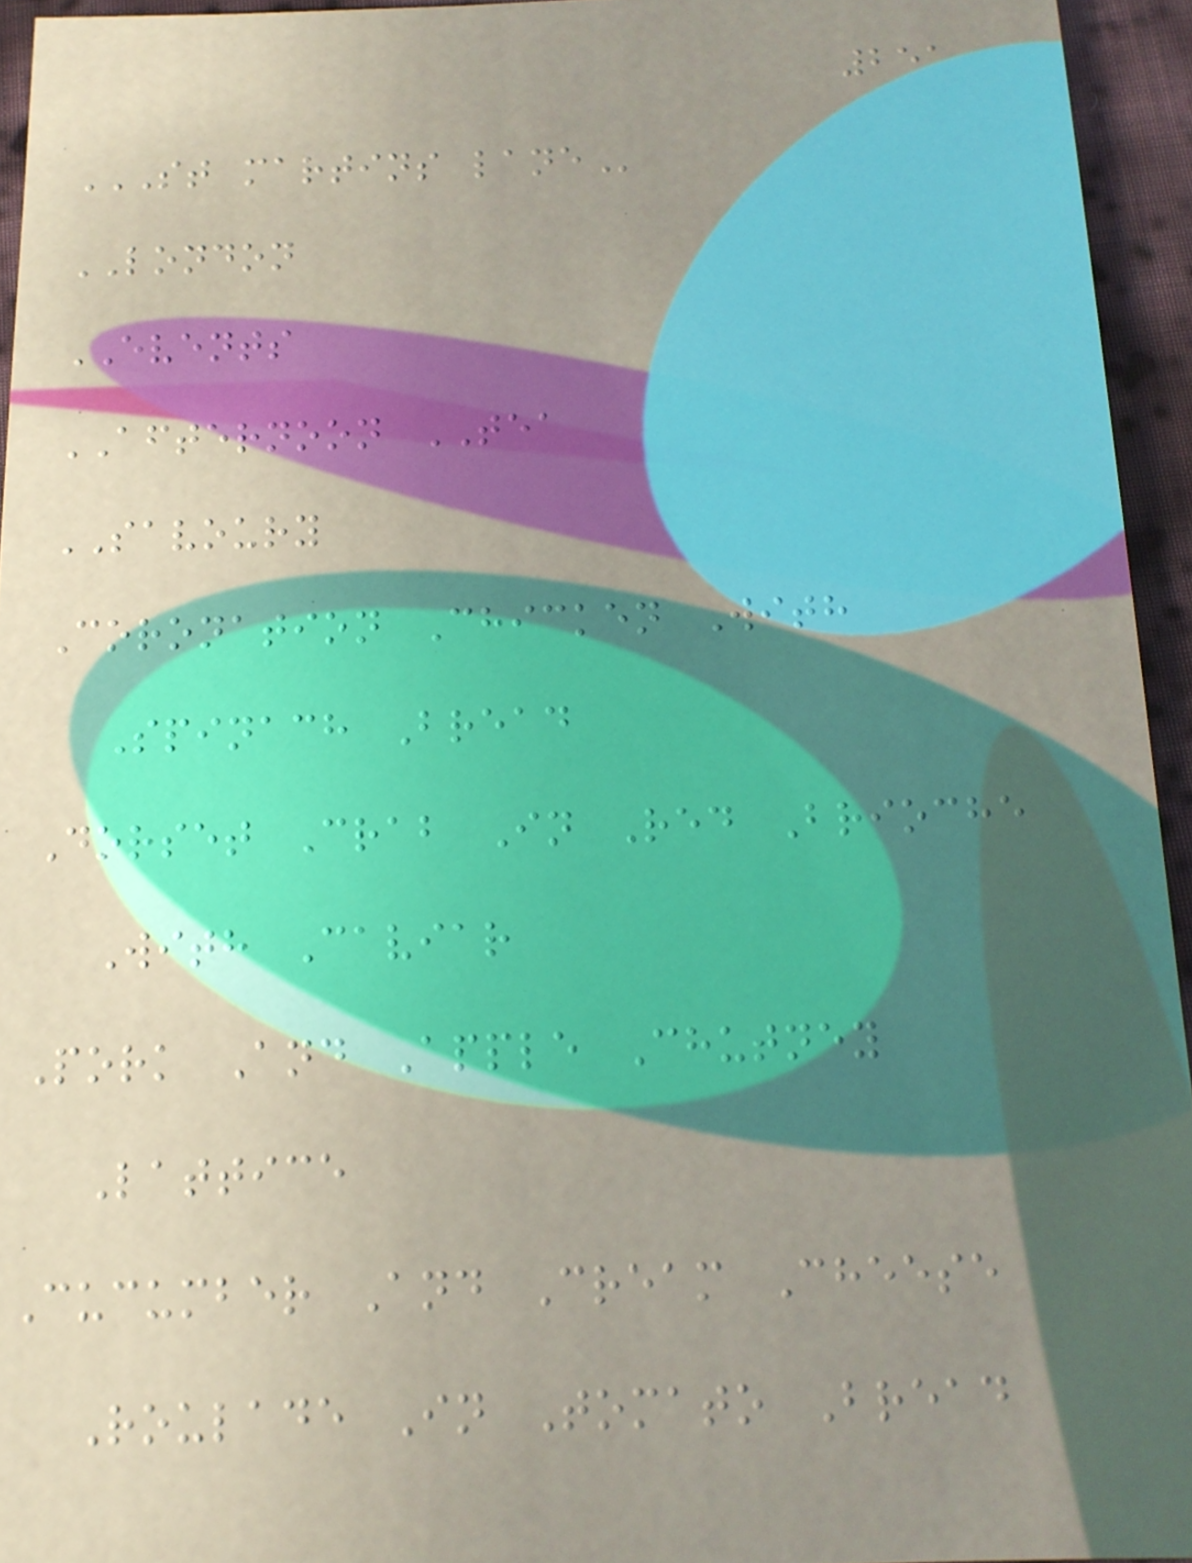251
ST MARTINS LANE
LONDON
EVENTS
AFTERNOON TEA
SAVOURY
Coronation Chicken With
Spinach Bread
Dorset Crab In Red Brioche
With Caviar
Pork And Apple Chutney
Lattice
Cucumber And Cream Cheese
Roulade In Tomato Bread
